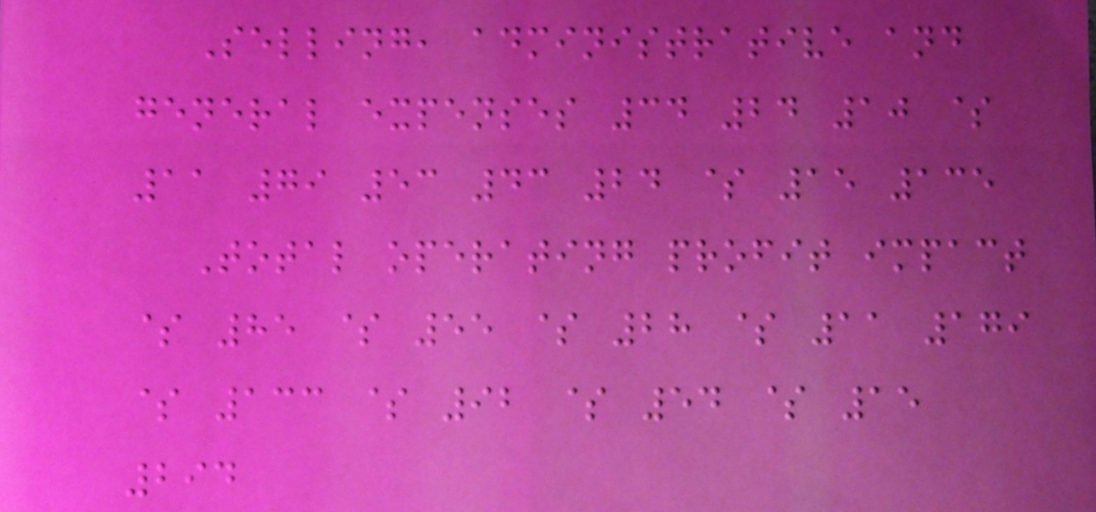Selling, administrative and
general expenses 34 24 10 $
11 79 53 43 24 $ 15 135
Total operating profit impact
$ 85 $ 55 $ 28 $ 11 179
$ 133 $ 92 $ 54 $ 15
294
